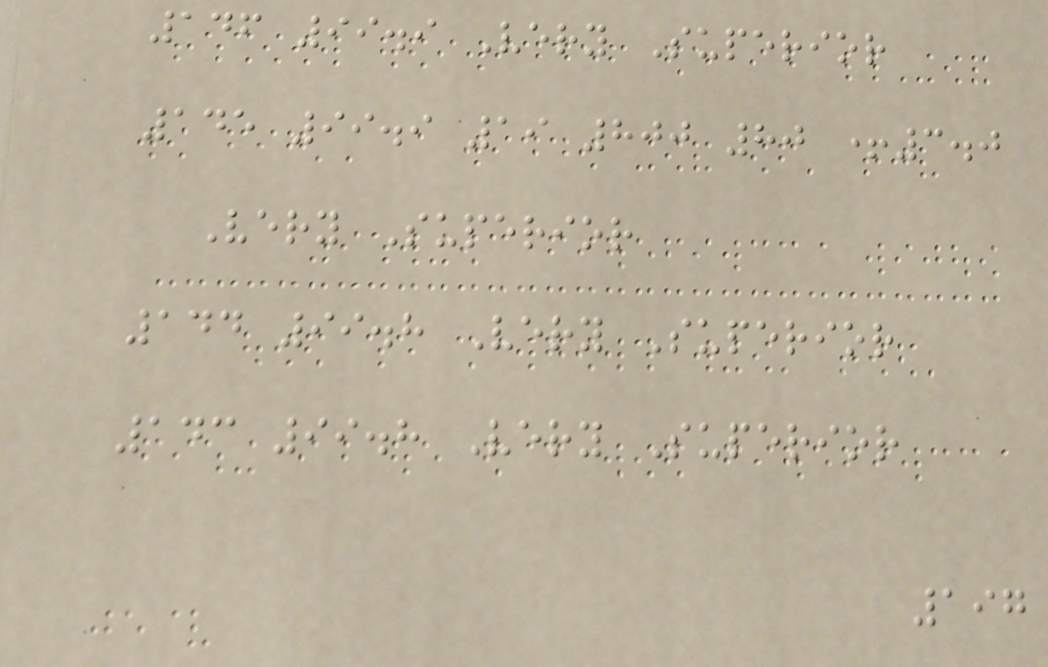146 99.9 Very Superior
145 99.9 19 800 80 +3.0
Very Superior
144 99.8 Very Superior
143 99.8 Very Superior
197
